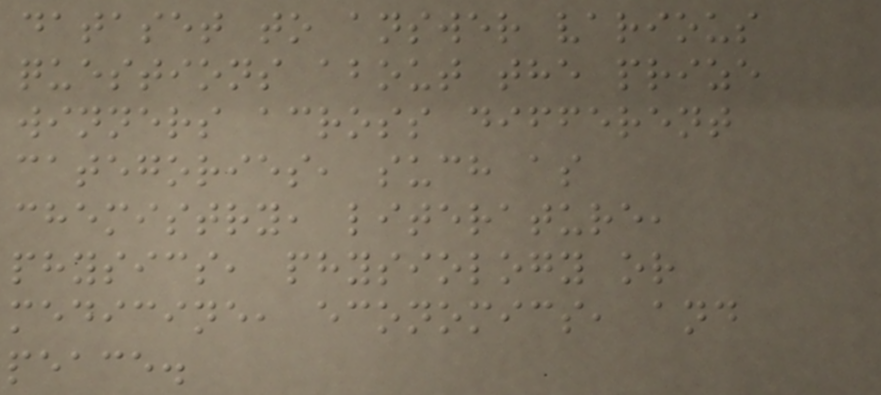dataset to answer various
questions about the prize
winners across different
categories, such as
chemistry, literature,
physics, physiology or
medicine, economics, and
peace.
